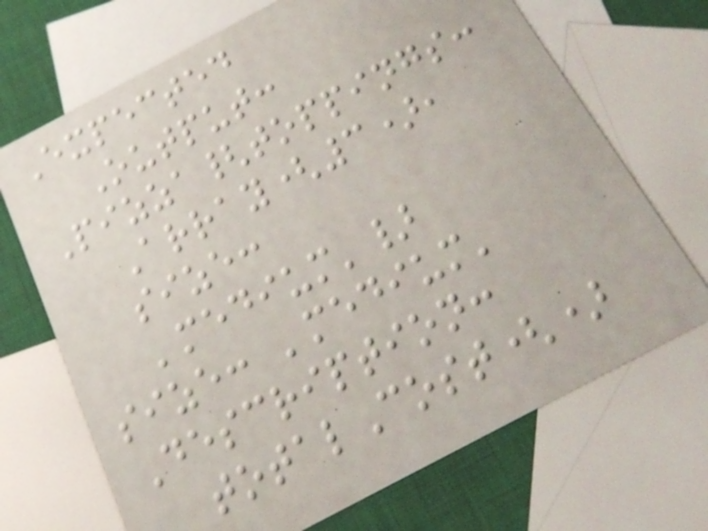Expected
Output:
Pizza{toppings:
Array(3),
size:
'medium'}
size: 'medium'
Description:
totalCost()
